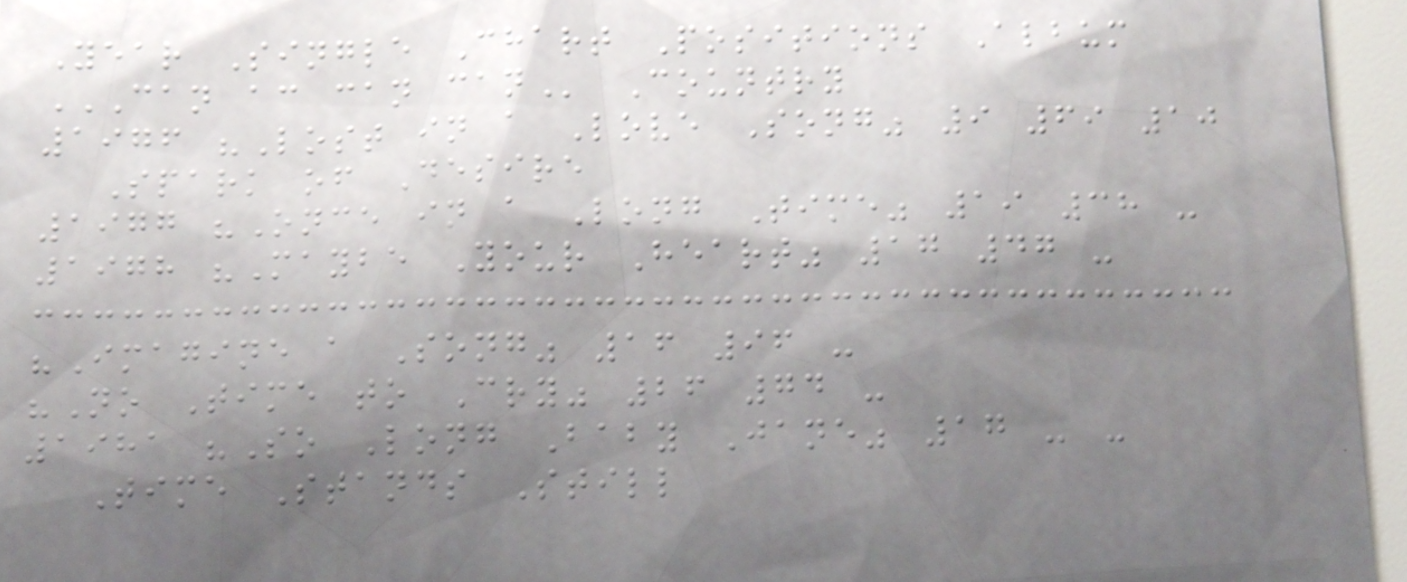Year Single Chart Positions Album
CAN AC CAN CAN Country
1976 "Lost in a Love Song" 9 69 10
Spark of Desire
1977 "Once in a Long Time" 19 38 -
1978 "Maybe Your Heart" 17 47 -
"Imagine a Song" 16 96 -
"No Time to Cry" 26 74 -
1981 "So Long Baby Jane" 17 - -
Time Stands Still
